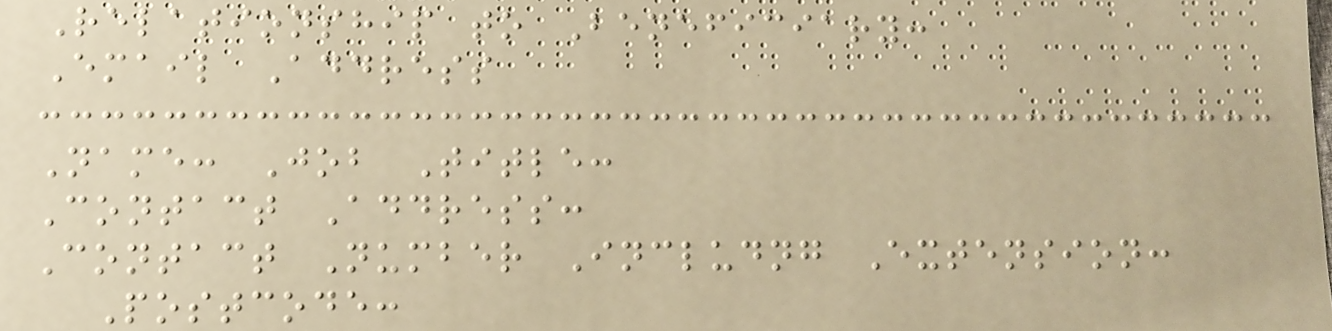Relationship to Beneficiary:
Email Address
Name: Job Title:
Contact Address:
Contact Number Includng Extension:
Postcode:
